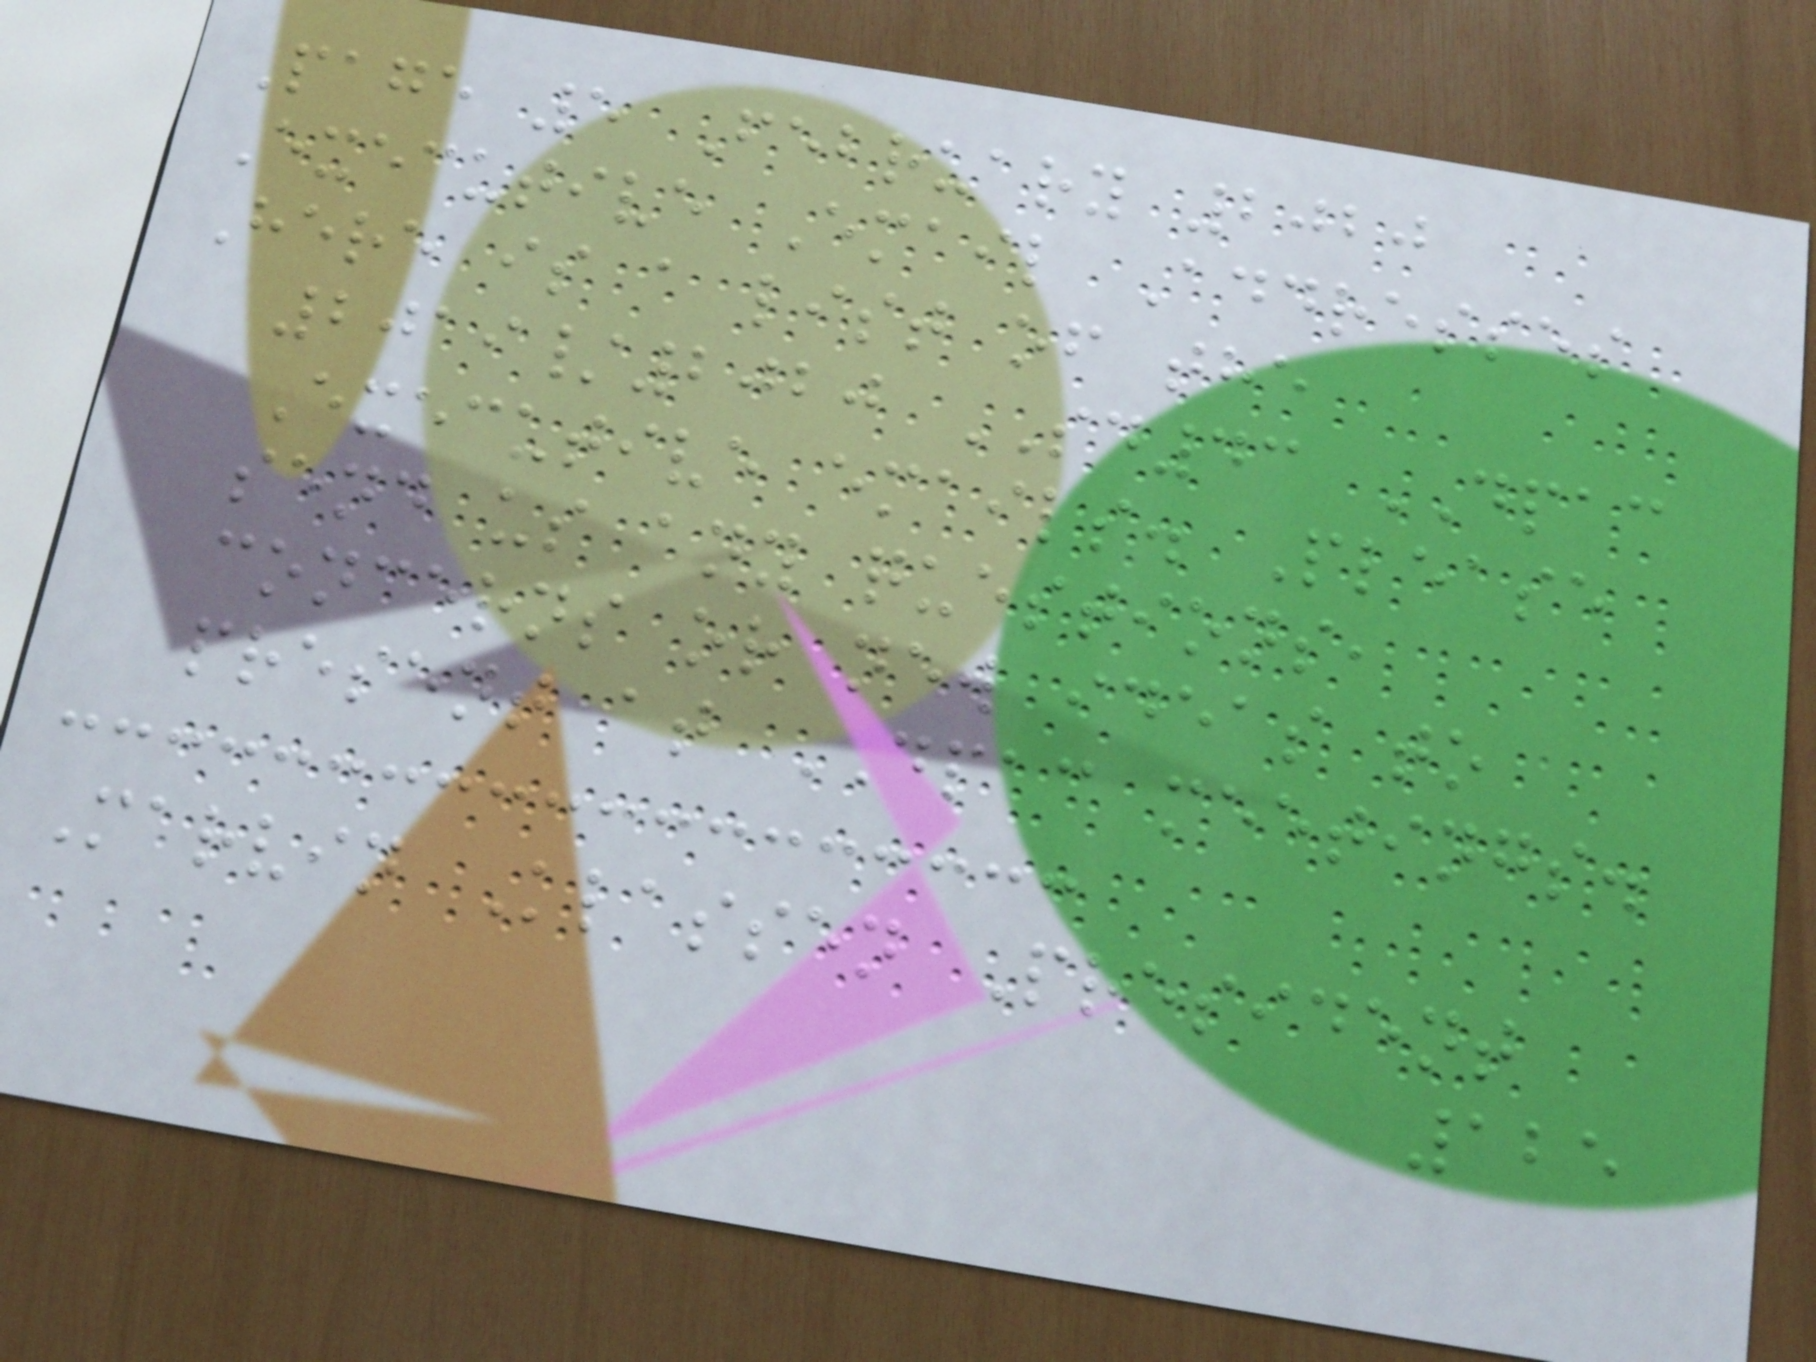Page 5 February 2020
Executive Email Addresses
Here is a list of the
2019/2020 SD43 DPAC
Executive emails. Please
send us any questions,
concerns or new ideas to
present at DPAC meetings.
Marvin Klassen President
125
